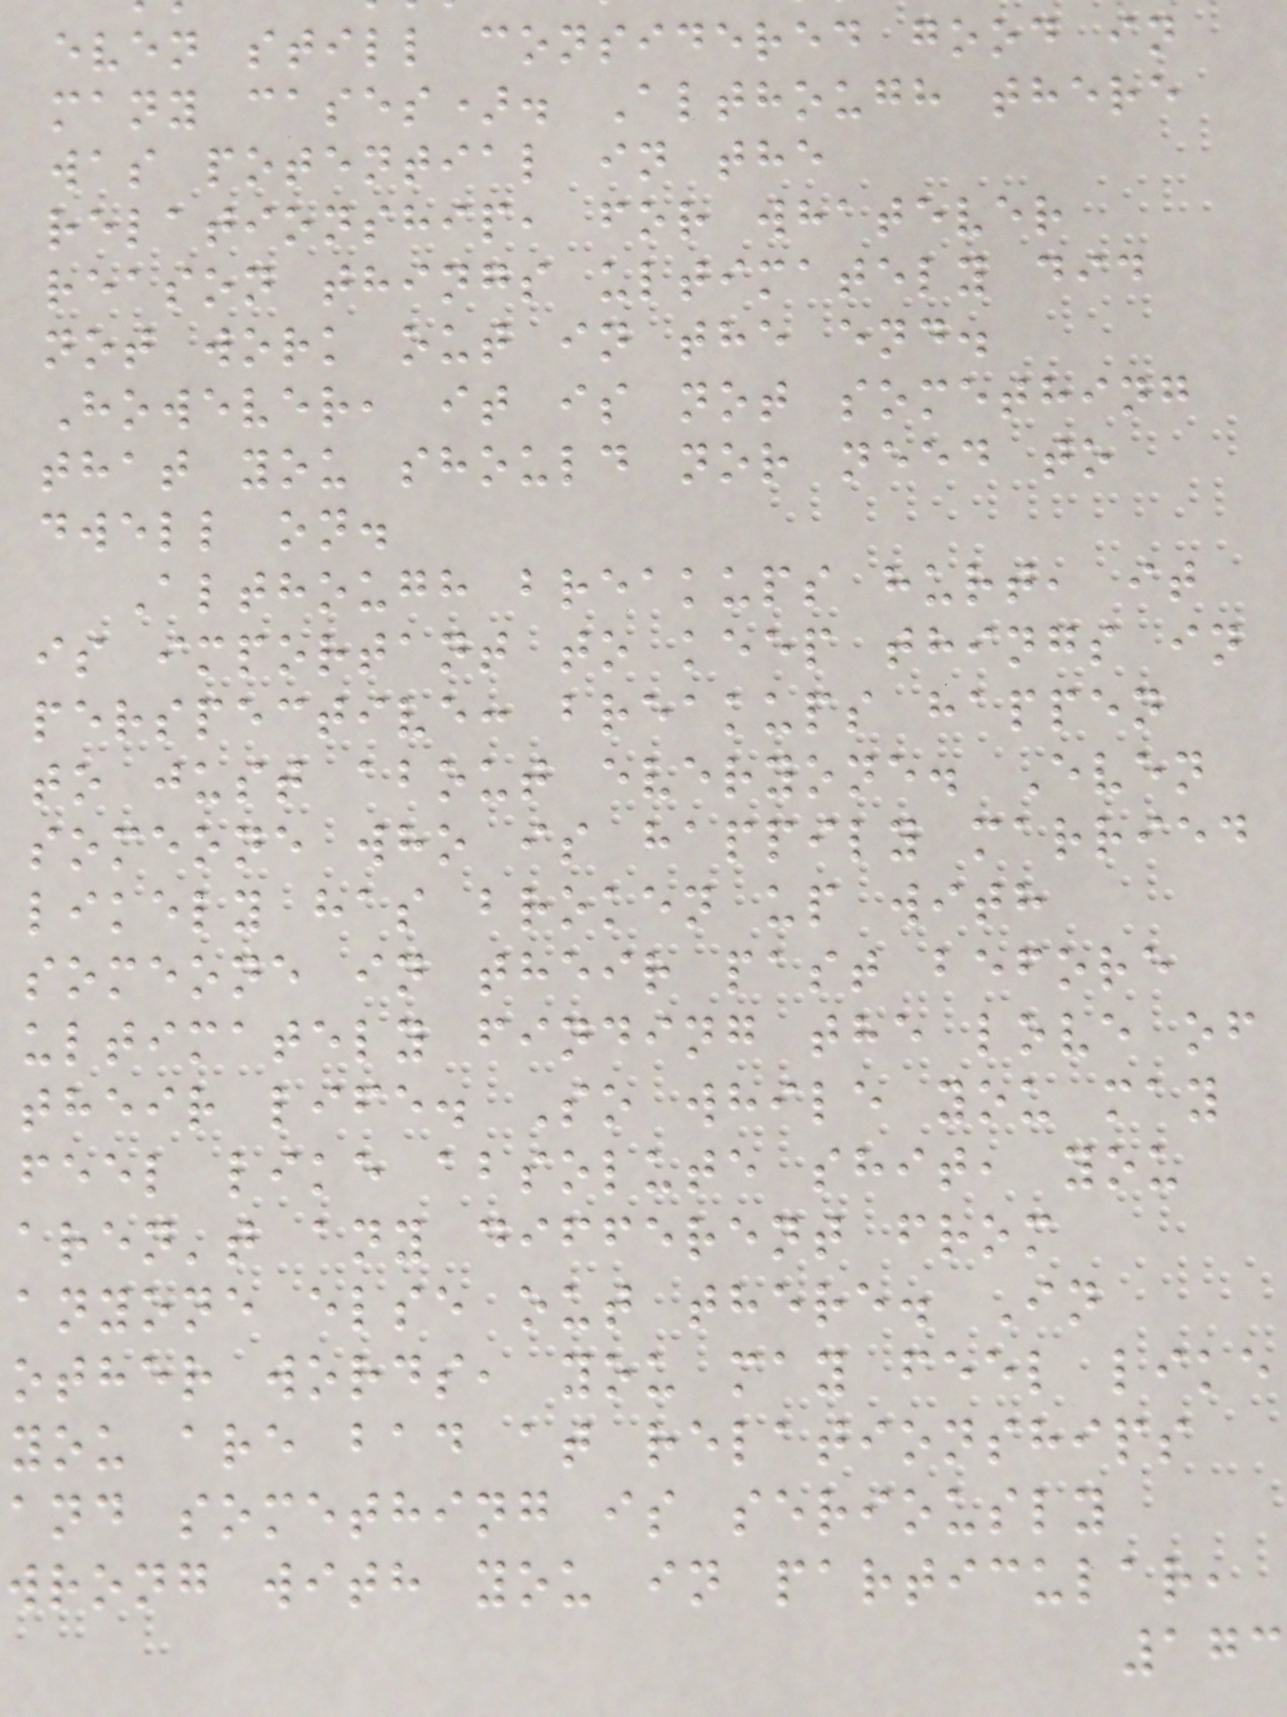even still considered good in
many cases). Although there
was potential in the
relationship, for whatever
reason things ultimately did
not work out in the end.
However, it is not something
that you should nor need to
dwell on.
Although breakups hurt, it
is important to keep things in
perspective: breakups happen
to just about everyone. Even
someone who is happily married
likely has broken up with
someone in their past before
ultimately finding the love of
their life. So while you may
feel like absolute shit, you
aren't any different from
anyone else out there. In
other words, you may feel like
you are bad at relationships
and something is seriously
wrong with you in particular,
173
